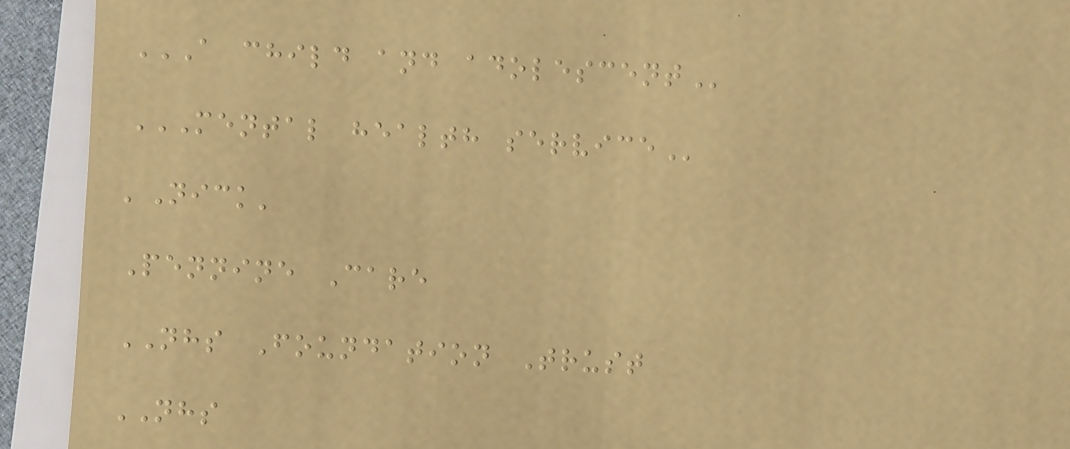A CHILD AND ADOLESCENT
MENTAL HEALTH SERVICE
'Nick'
Pennine Care
NHS Foundation Trust
NHS
